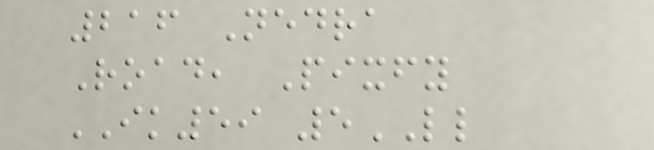216 Nedra
Road, Pixfy
IK59 5LL
